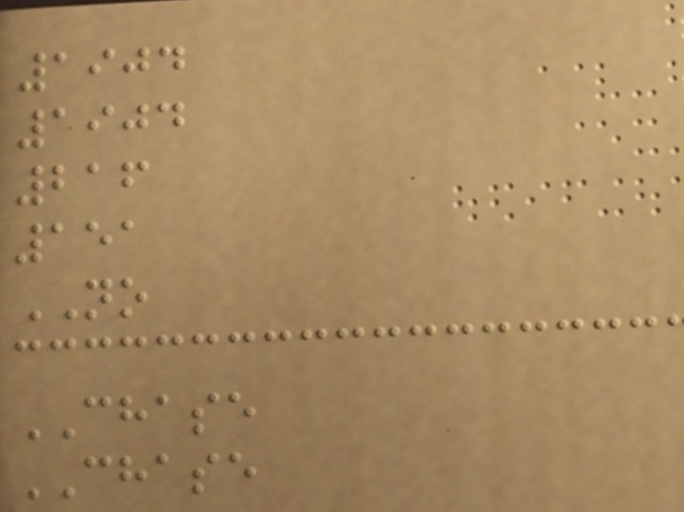1904
1904
216
151
NO
CHASE
CHASE
